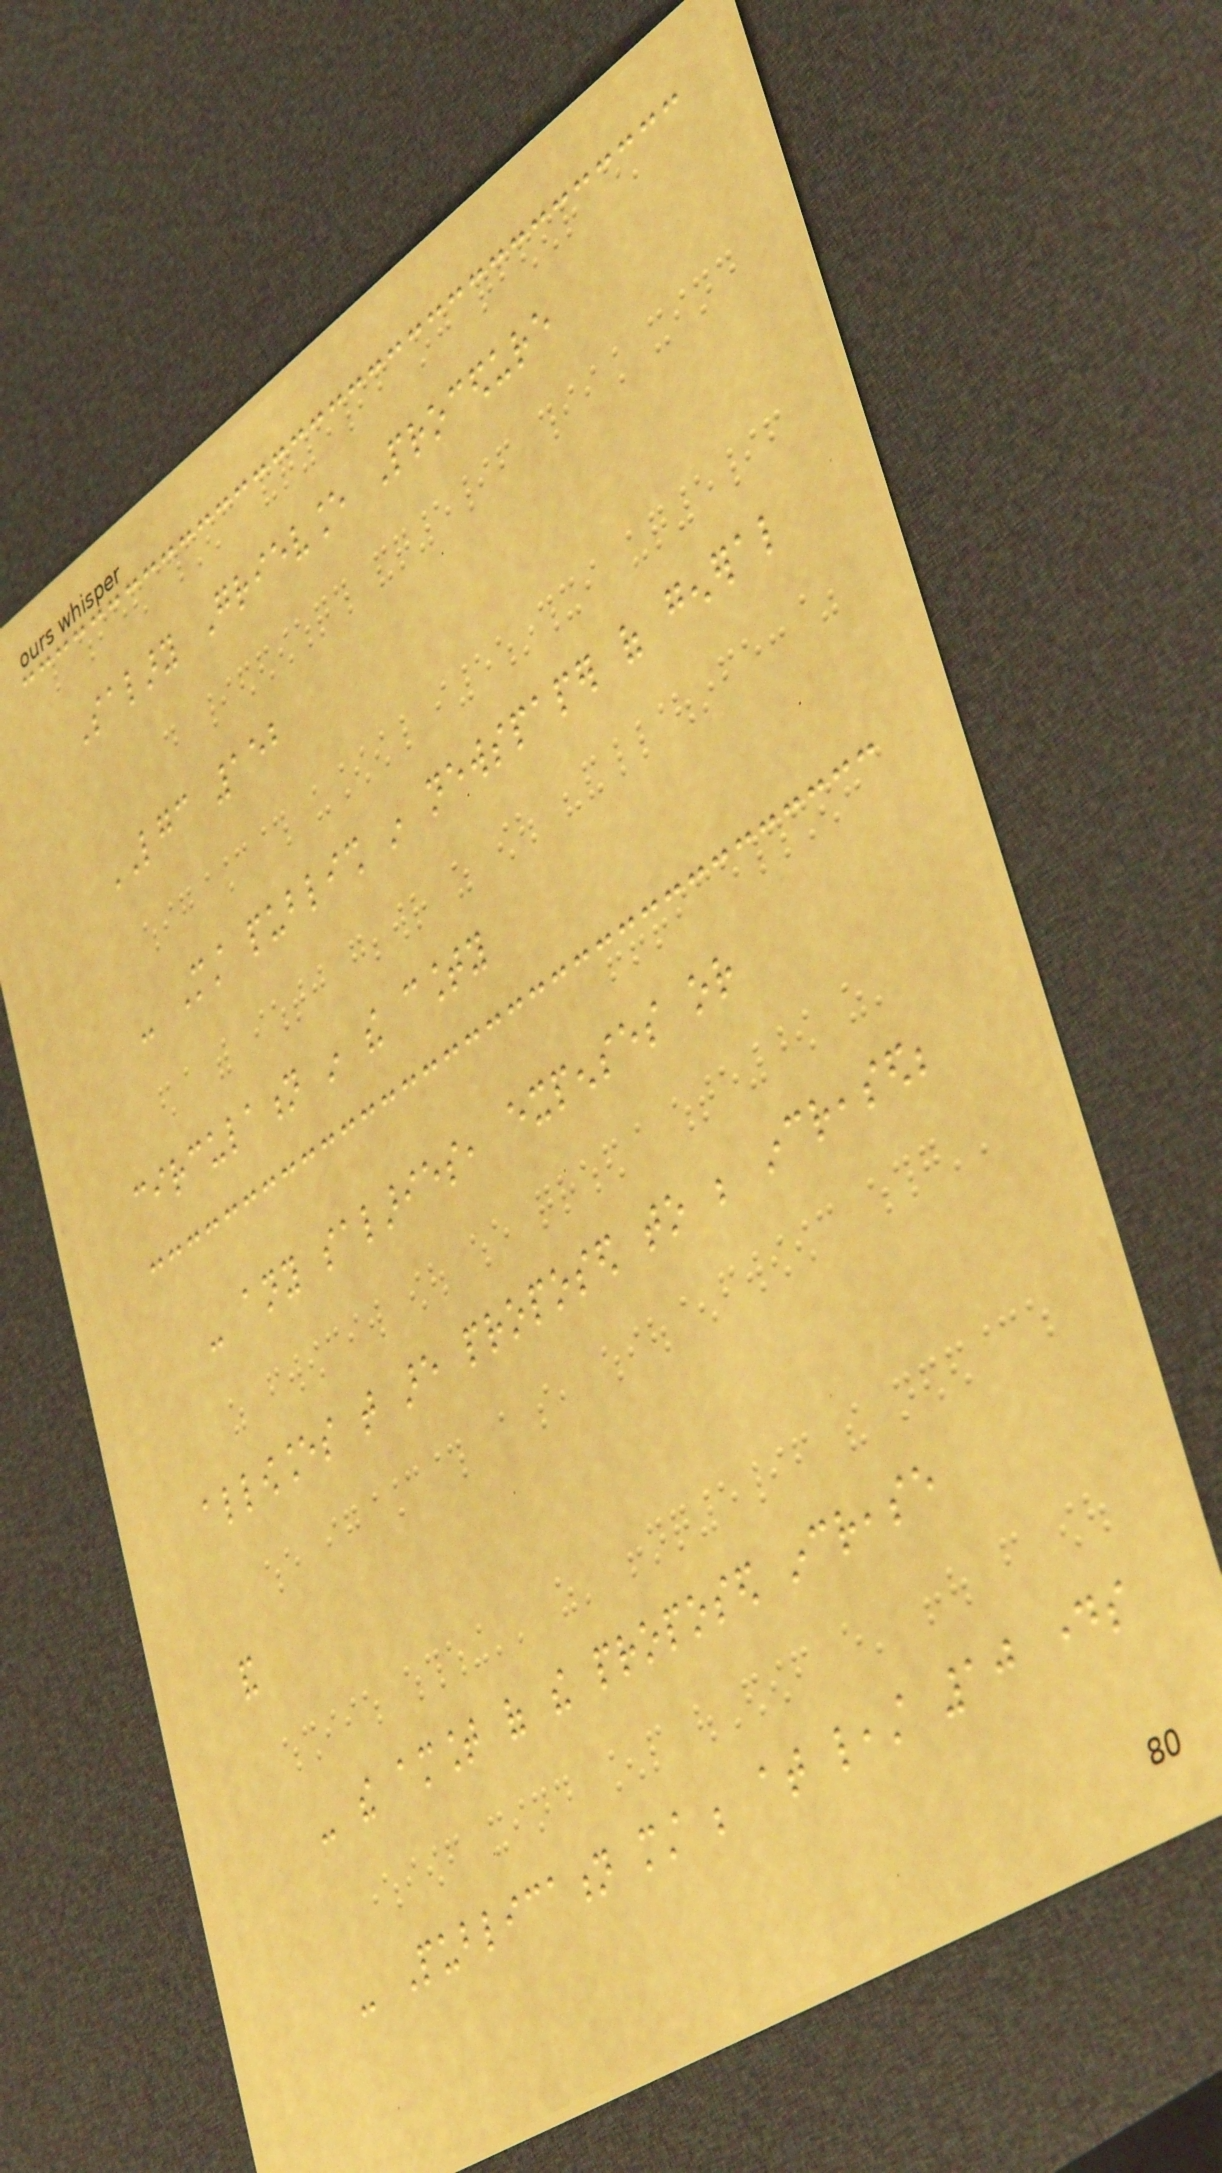Salary Grievance Procedure
LGC 152
- Must publish in newspaper of general
circulation in the county
- any salaries, expenses or
allowances that are proposed to be increased;
and
- the amount of the proposed increase
- Publication must be at least 10 days
